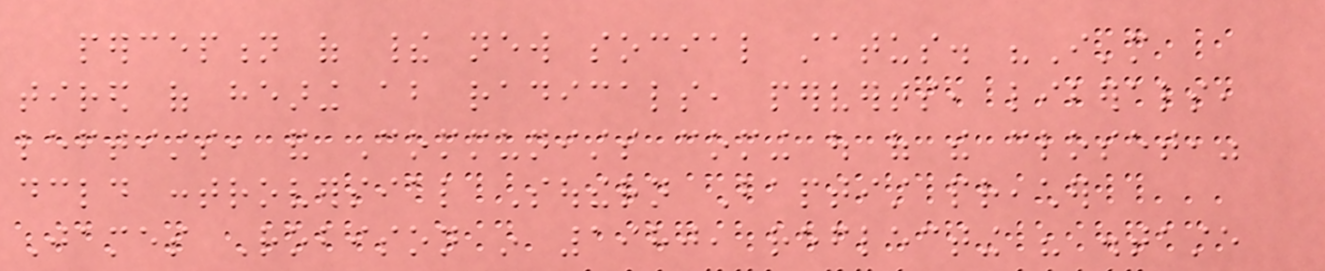perception of their new social status. "I'm
tired of hearing about radicals, perverts, liberals,
leftists, and Communists coming out of the closet,"
declared controversial Southern Baptist preacher
James Robison in 1980, reflecting his distaste
